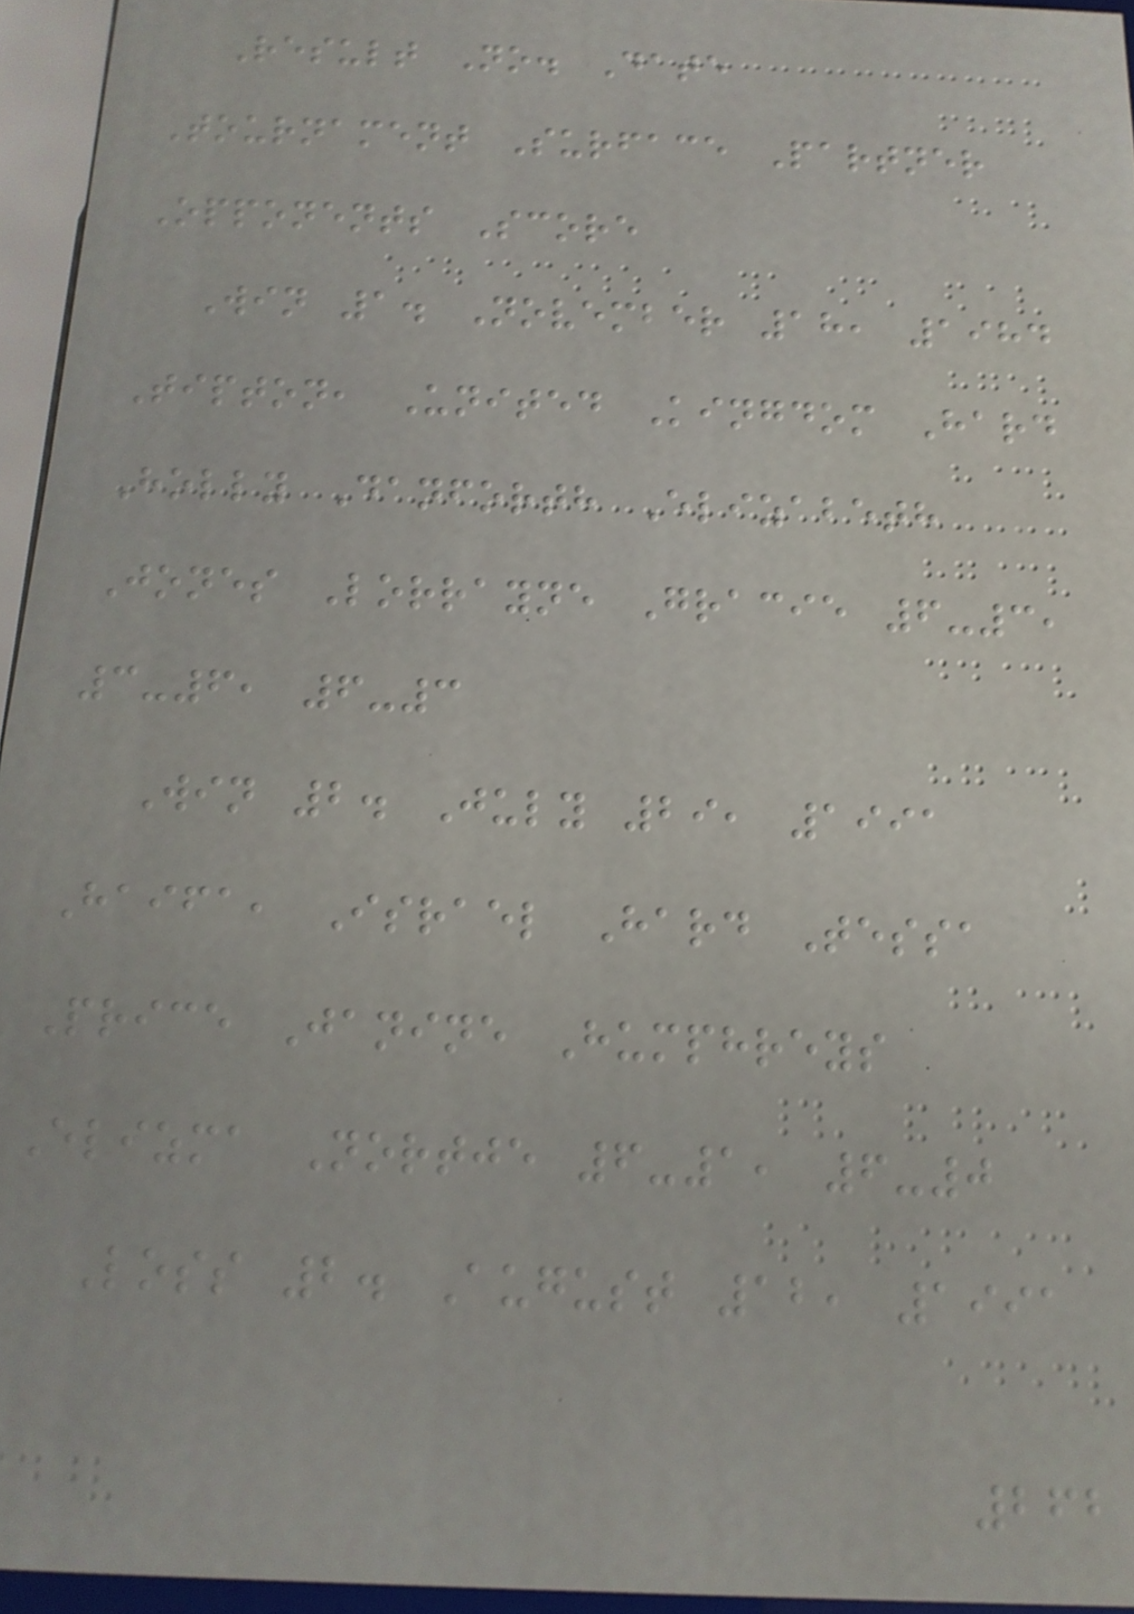Result No. Date
Tournament Surface Partner
Opponents Score
Win 1. November 18, 1984
Tipton, United Kingdom Hard
Holly Danforth Elizabeth
Jones Lorrayne Gracie 6-3,
3-6, 6-3
Win 2. July 29, 1991
Haifa, Israel Hard Tessa
Price Janine Humphreys
Elizma Nortje 6-1, 6-0
Loss 2. August 12, 1991
262
